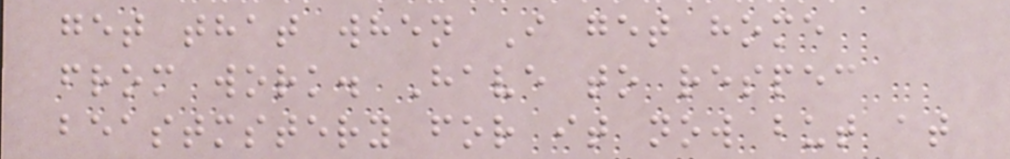get that when I get home
from work. Have to respec
beastmstery for it now but at
